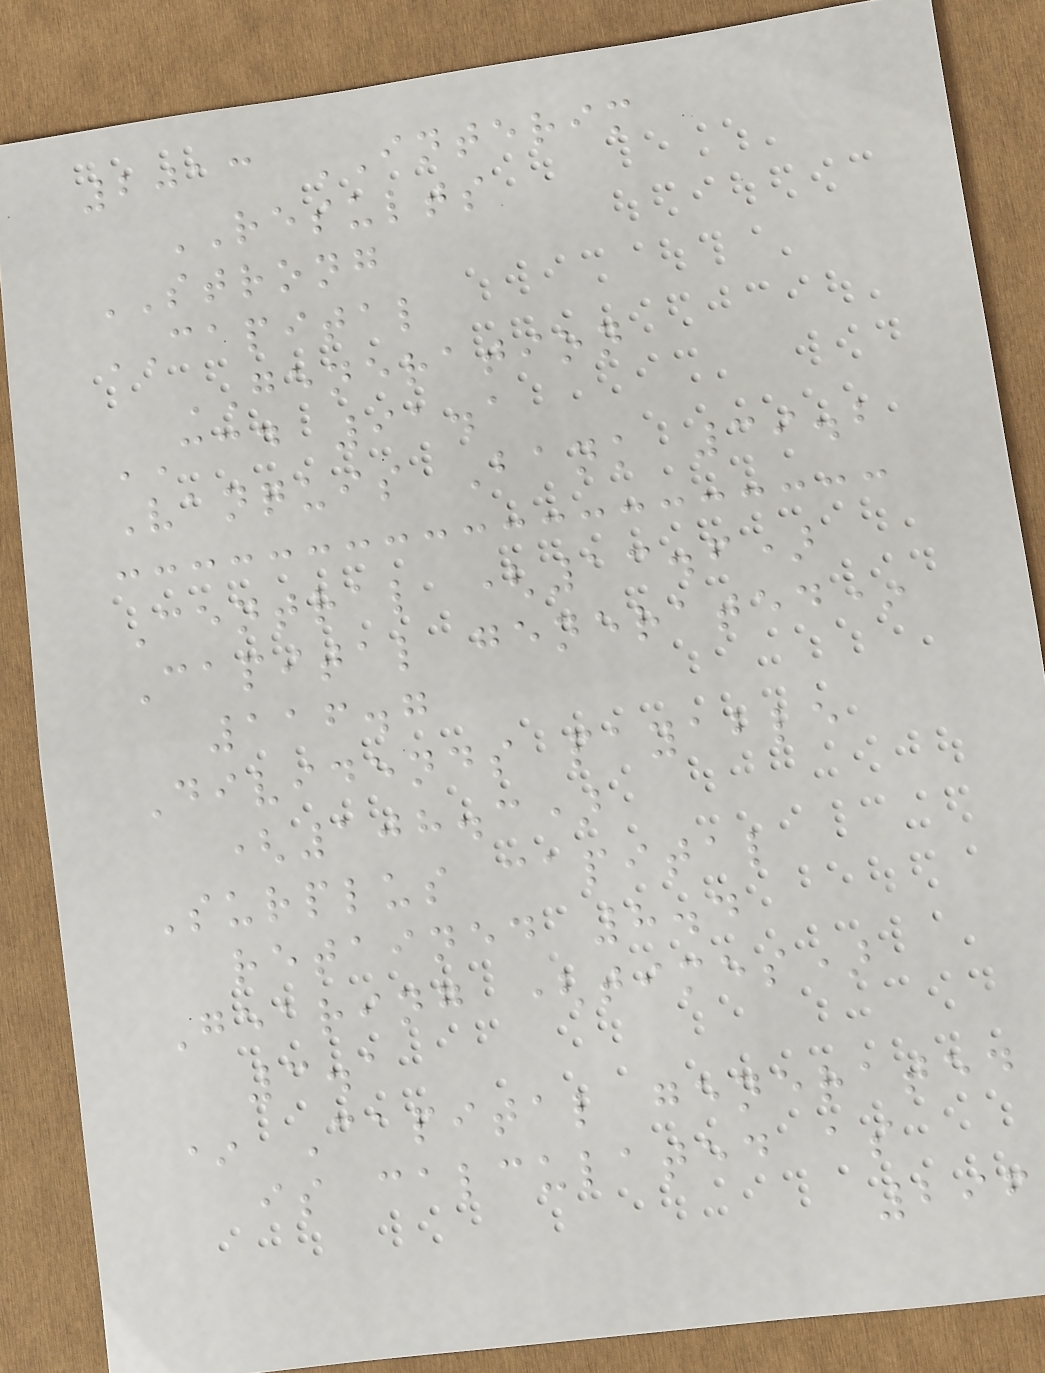2013 INTERIM
RESULTS
STRONG
CAPITAL
GENERATION
CCD 91.1
Vanquis Bank 39.2
Central (13.6)
Capital generated*
116.7
Dividends payable
(108.3)
Surplus capital
retained 8.4
Gearing (times)
3.1
* Capital generated
is calculated as
296
